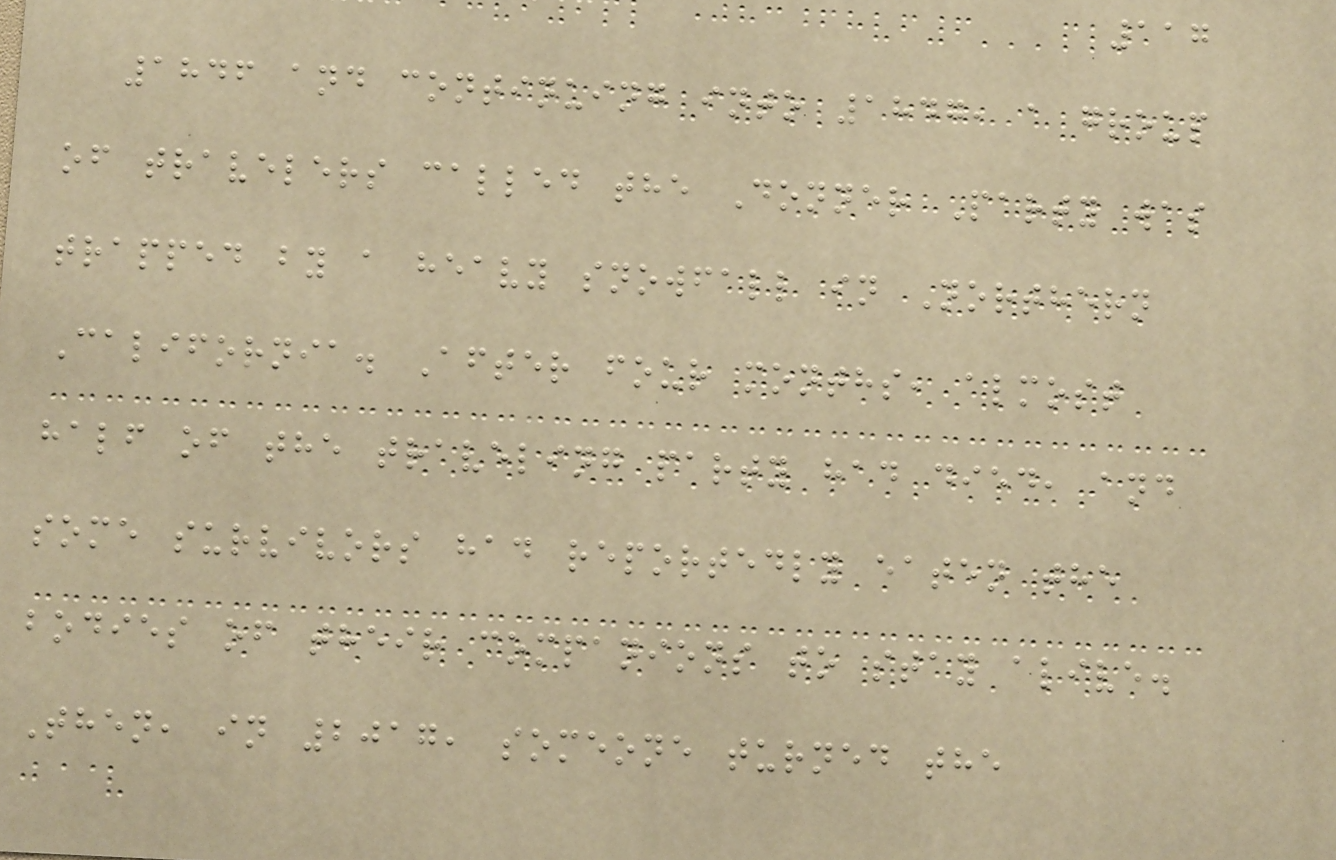117
1846 and continuing into 1847, a group
of travelers called the Donner Party was
trapped by a heavy snowfall in Northern
California. After four months, almost
half of the traveling party had died, and
some survivors had reportedly eaten the
bodies of their companions to stay alive.
Then, in 2017, someone turned the
